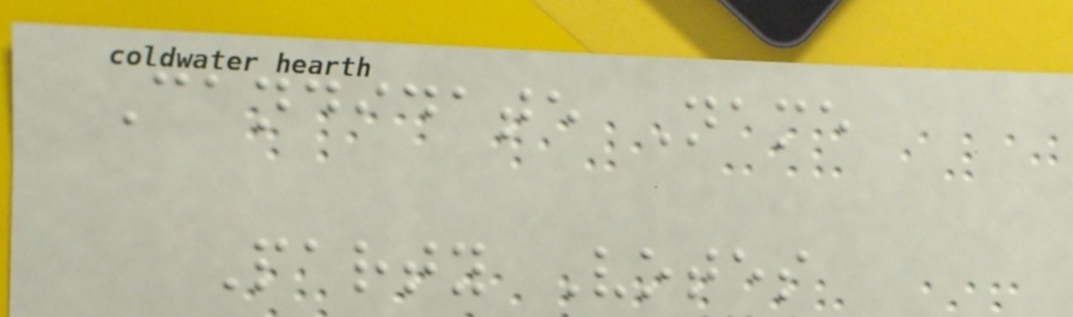Candidate Name
Party Votes
